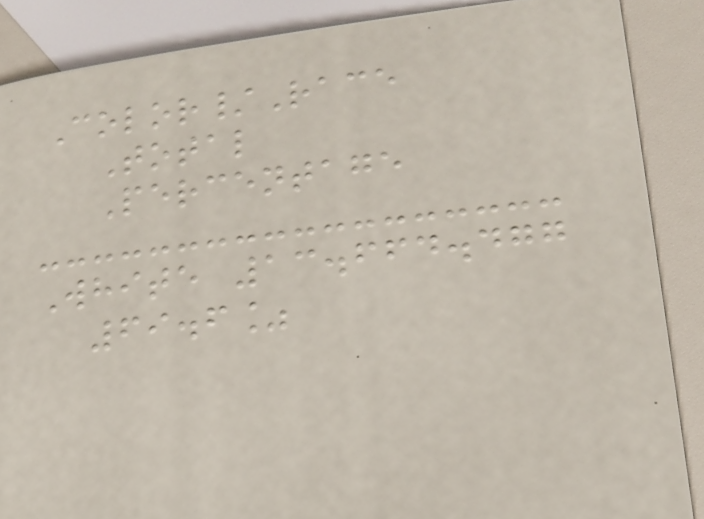Color/Race
Total
Percentage
White 13.664.477
69.6%
